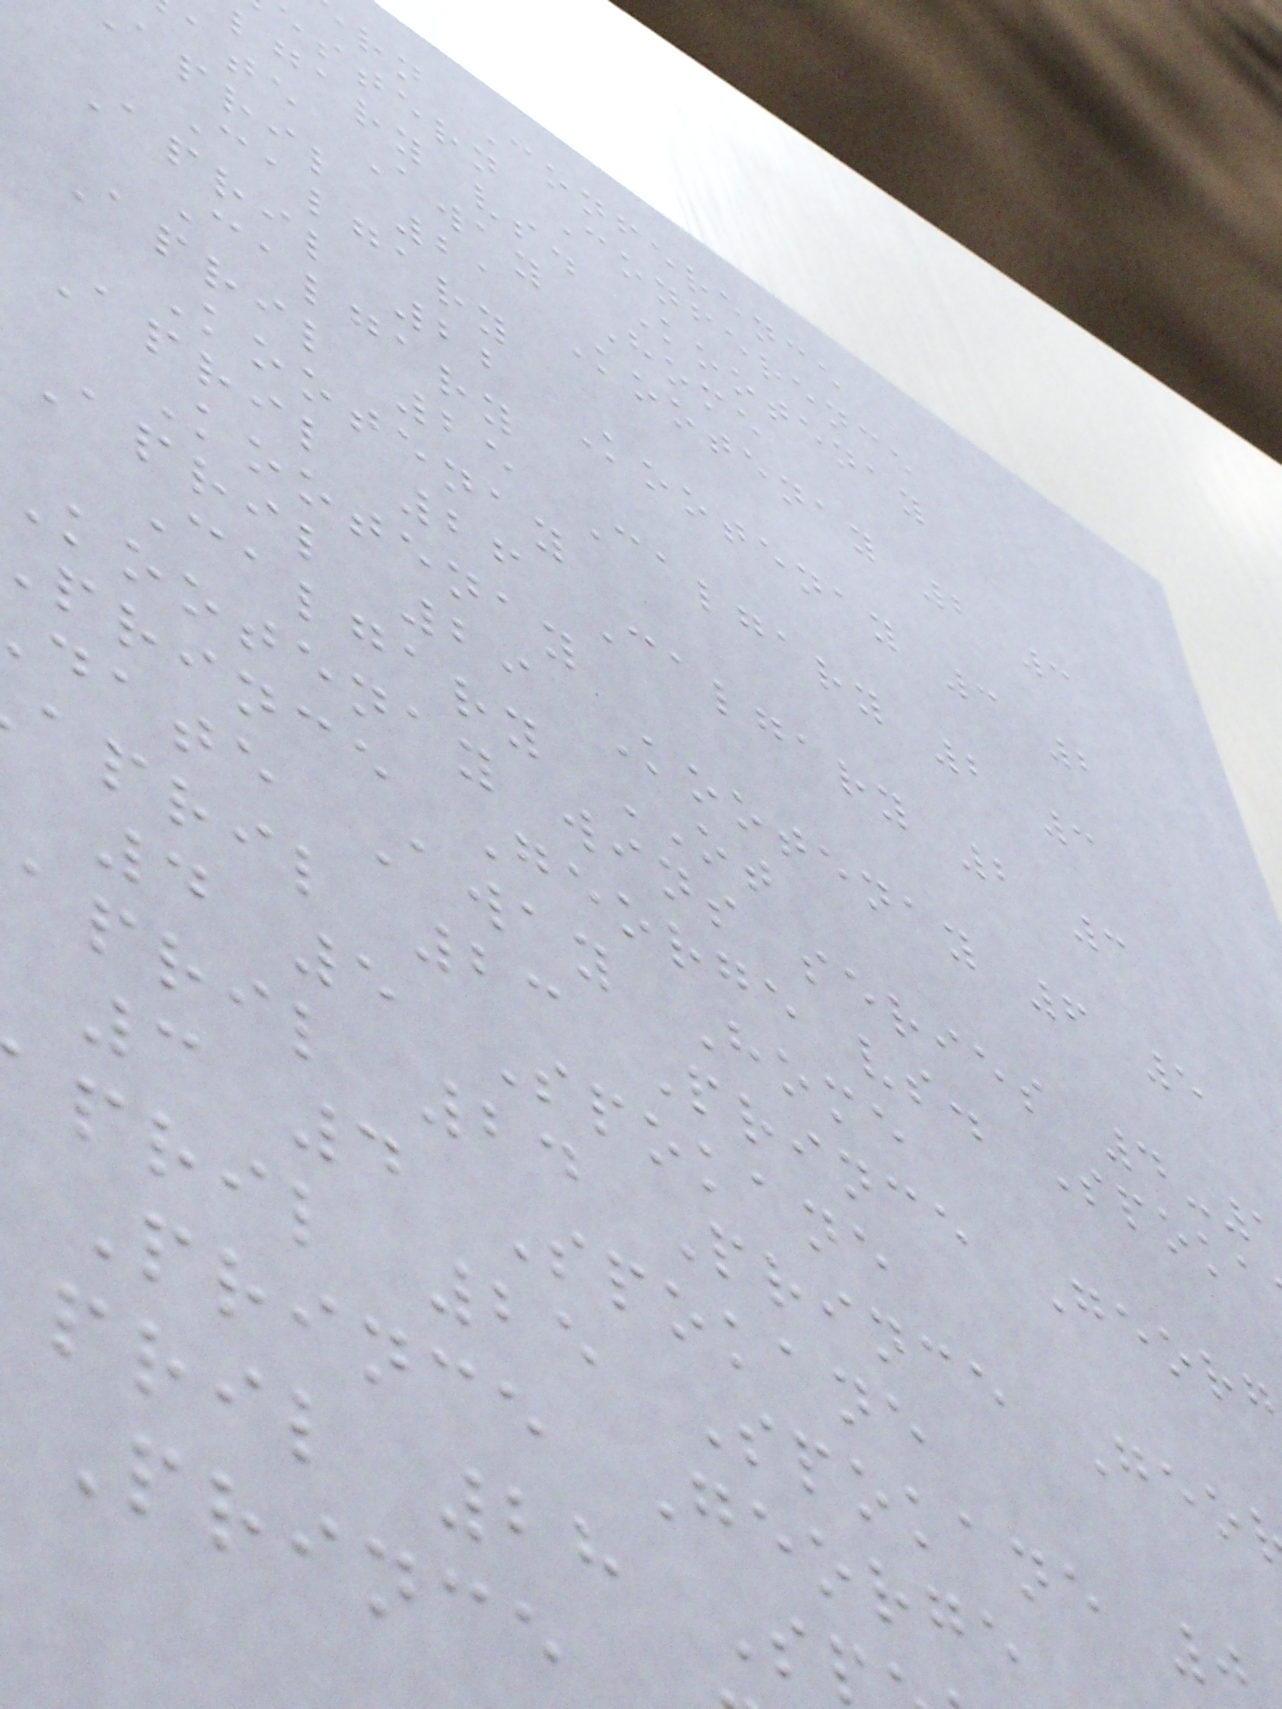rn Conference
stern Conference
lgary vs. Kootenay
ate Away Home
april 21 Kootenay 2 3
Calgary
April 22 Kootenay 3 2
Calgary
April 25 Calgary 2 3
Kootenay
April 26 Calgary 2 3
Kootenay
April 29 Kootenay 6 5
Calgary OT
kootenay wins series 4-
prince George vs. Spoka
date Away Home
april 23 Prince Georg
4 5 Spokane
april 24 Prince Geo
3 4 Spokane
pril 25 Spokane 0
Prince George
pril 28 S
Prince
